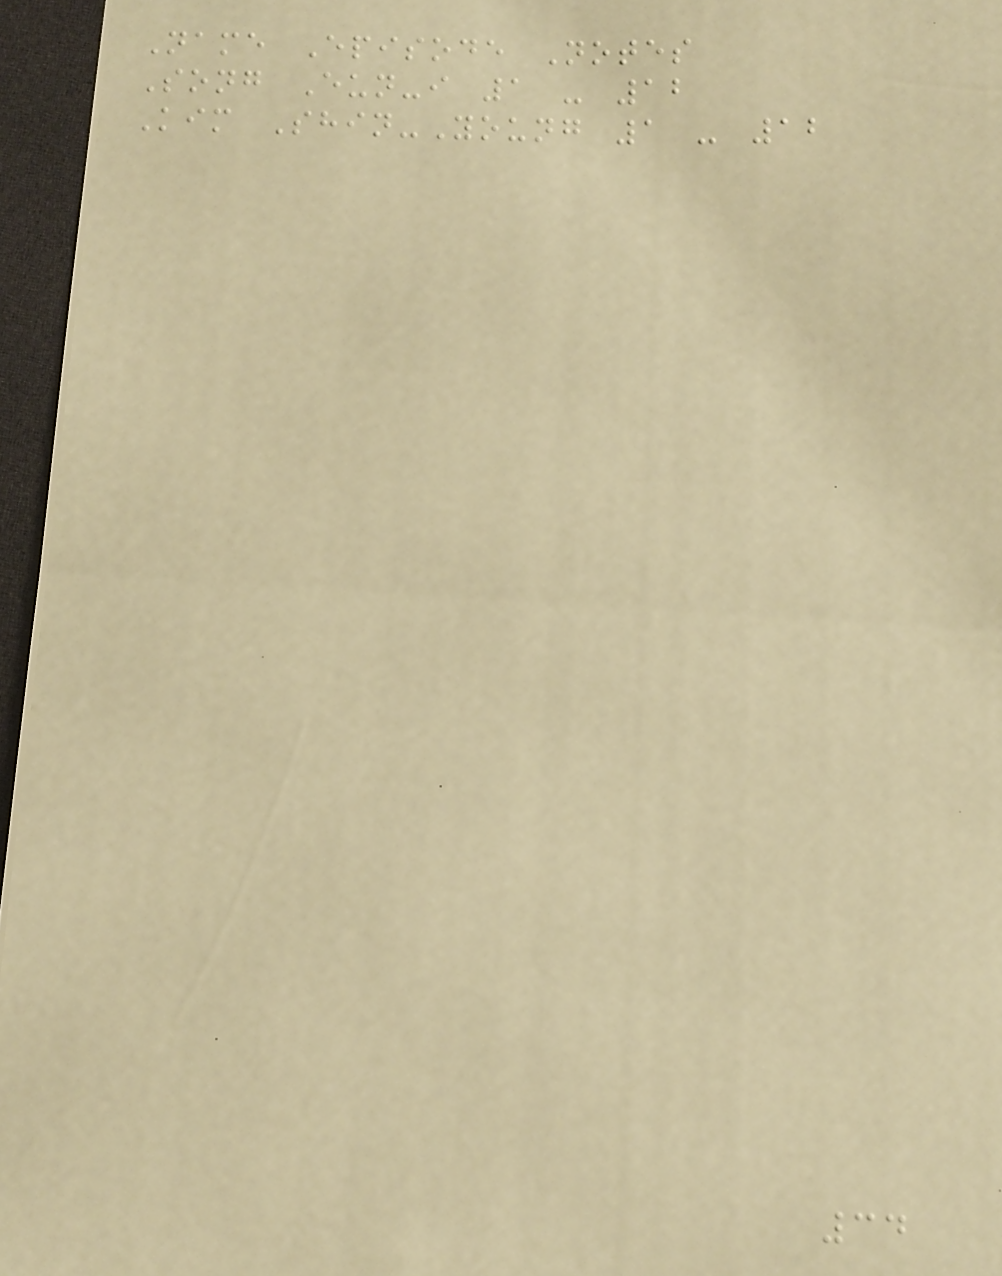Name Episode Notes
Song Eun-i 1 - 12
Kim Shin-Young 1 - 12
34
